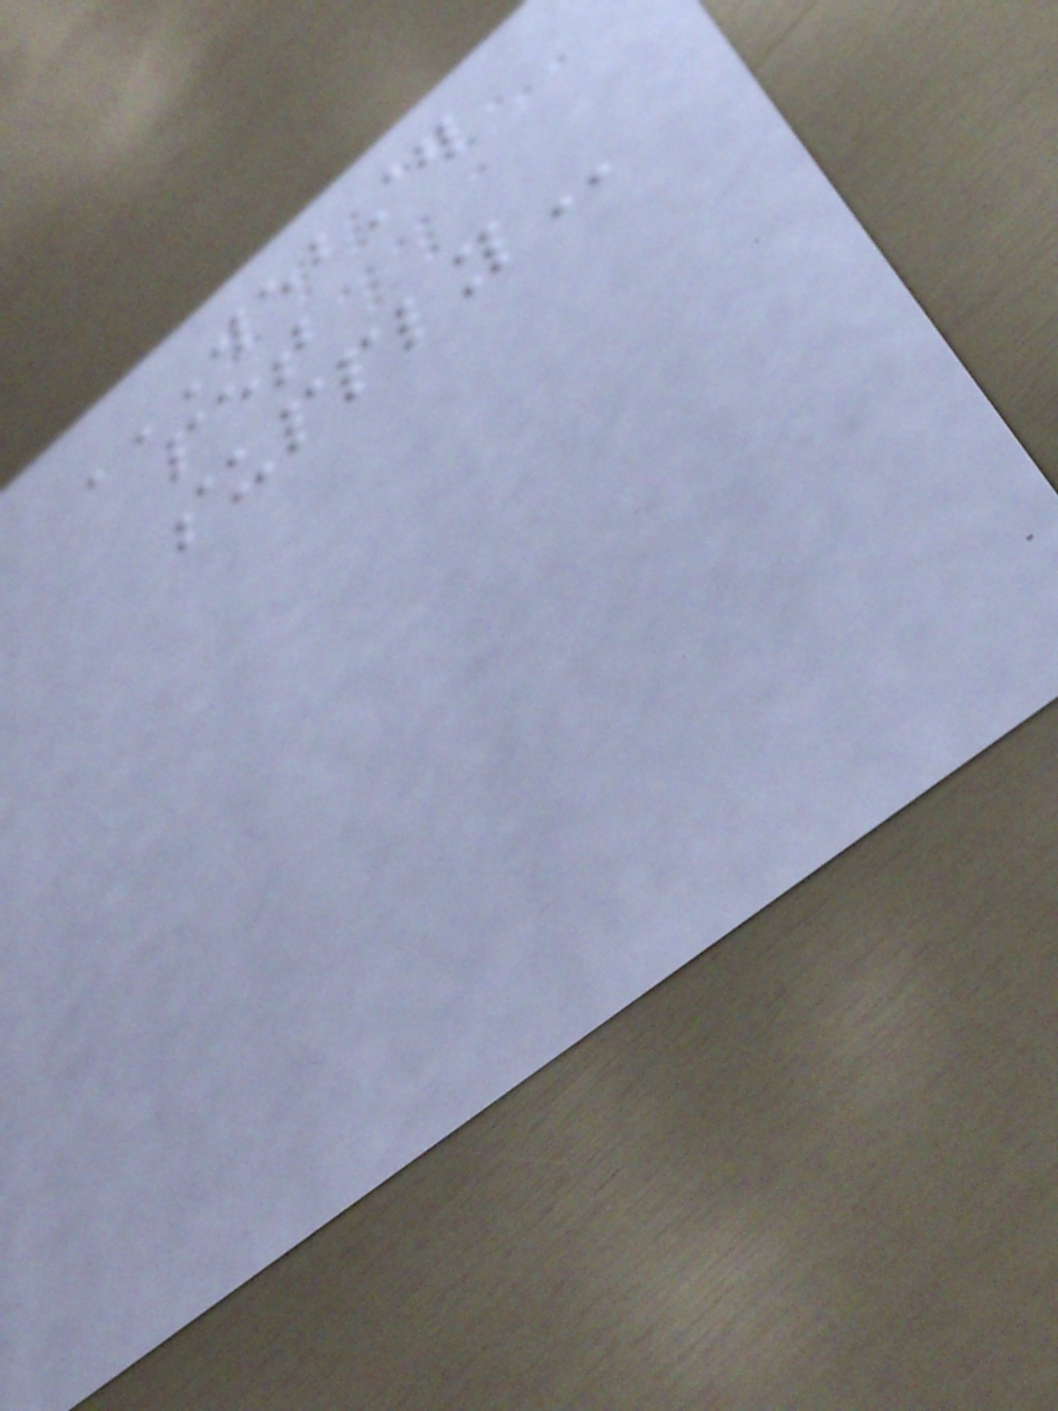WEBSTER
PET
SUPPLY
